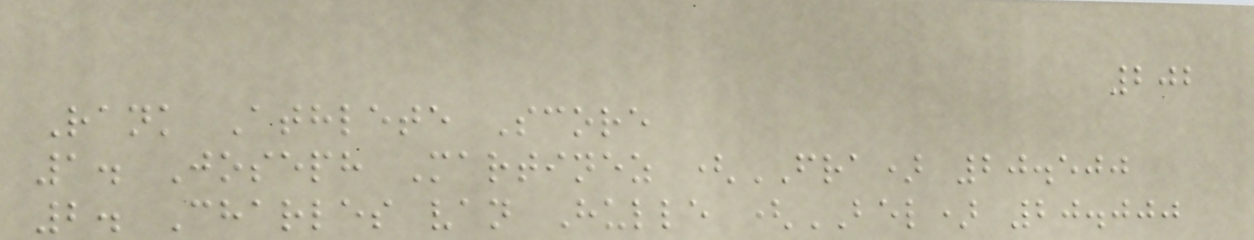202
Rank Athlete Score
1. Joseph Martinez (FRA) 20.500
2. Charles van Hulle (BEL) 20.000
